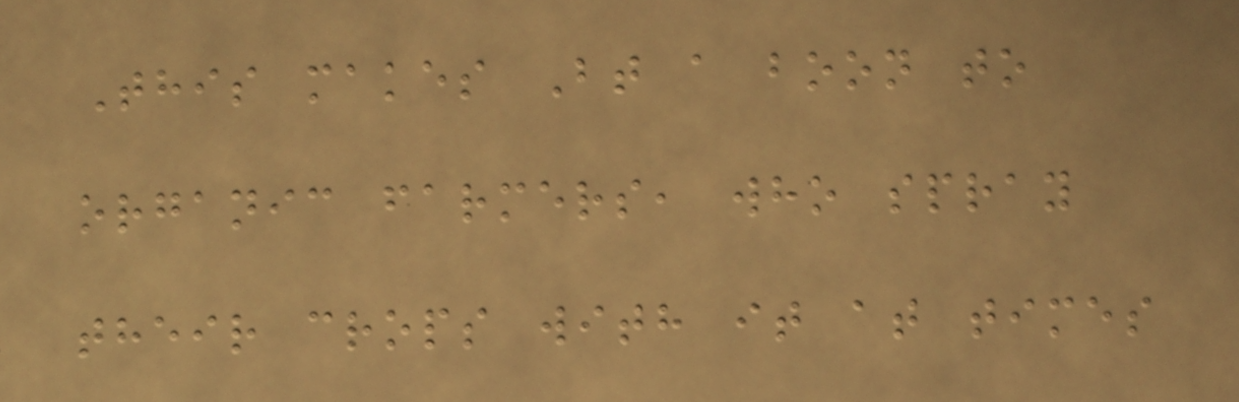This makes Bt a boon to
organic farmers, who spray
their crops with it at times
